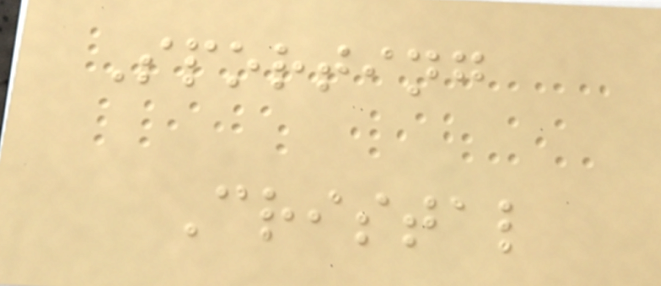Sporting
Cristal
